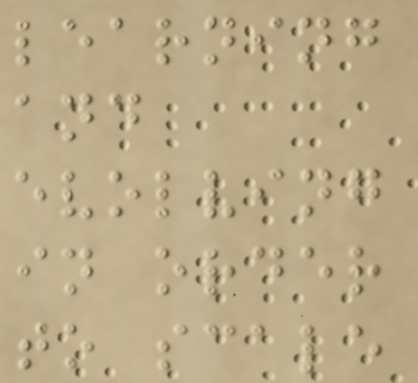learning
and
evolving
in order
to scale
